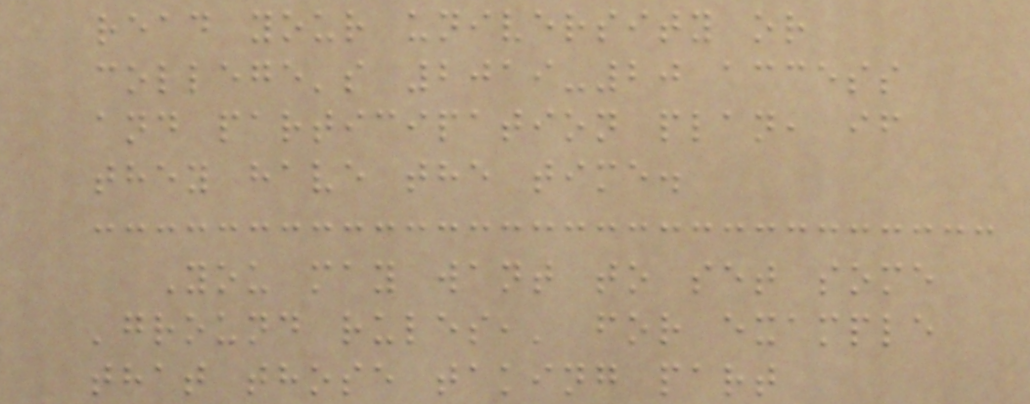read your university or
college's 2019-20 access
and participation plan, if
they have the time.
You may want to set some
'ground rules,' for example
that those taking part
